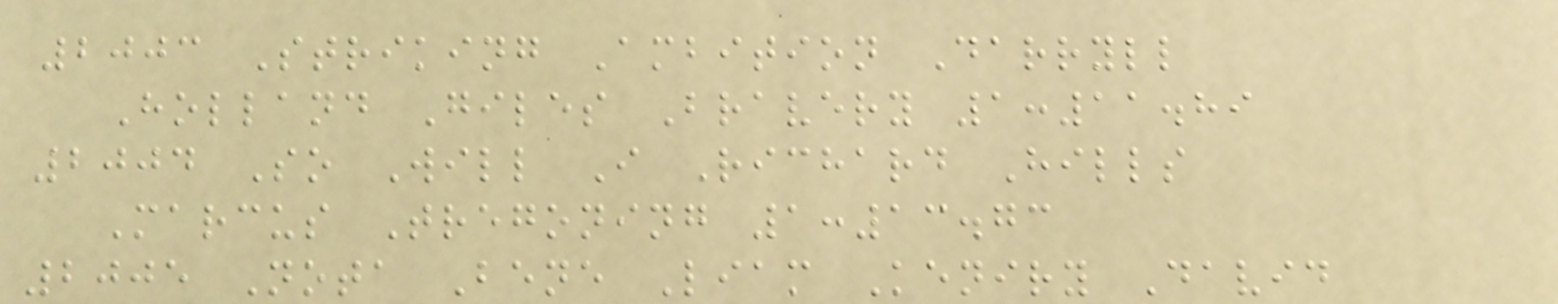2003 Striking Ambition Darryll
Holland Giles Bravery 1:11.89
2004 So Will I Richard Hills
Marcus Tregoning 1:13.73
2005 Nota Bene Liam Keniry David
